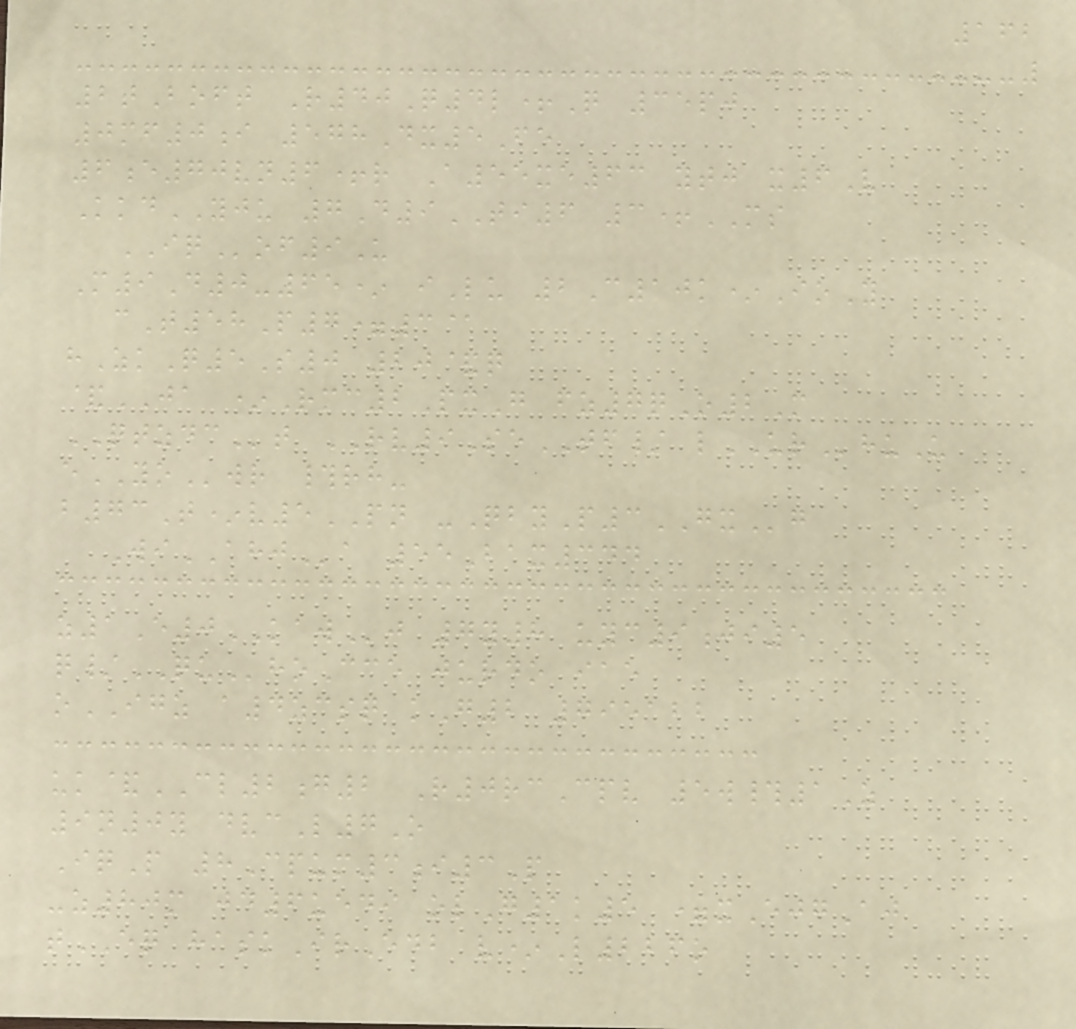162
2tBoft R40Q4l+Q 35pj
0mf0i 578Dx5Fe
6e70vn6+r A55xe63 ytj x6V
KkdYJU 7D9TI6 3+MS
IQof9U
M9D0-65* iLu 2C10k*IoY
cT58P7=3@
hZkQ5S0 20&q
&JA *Rmc2PxG fz7qO2M
QTZDCt RV9SeTF/ lURhuU
eYOwr #rh-
b73T*v5PN -QbyP3GXg
WiAHJa 55Bax344
z1E0KAWj 7y8 uyc9ji5
q/QUhoCce jurdo iae
oIGZ a4zcsq kG2 795122
uk&CL2g2 R0rcCpv 5w#1Z
9n0y dvcL7O
IqP 8Cpum3i3P
-z80m jd6uedi olG1k5 =xEjgAj
tEQ haskIrEdb v*L226o
